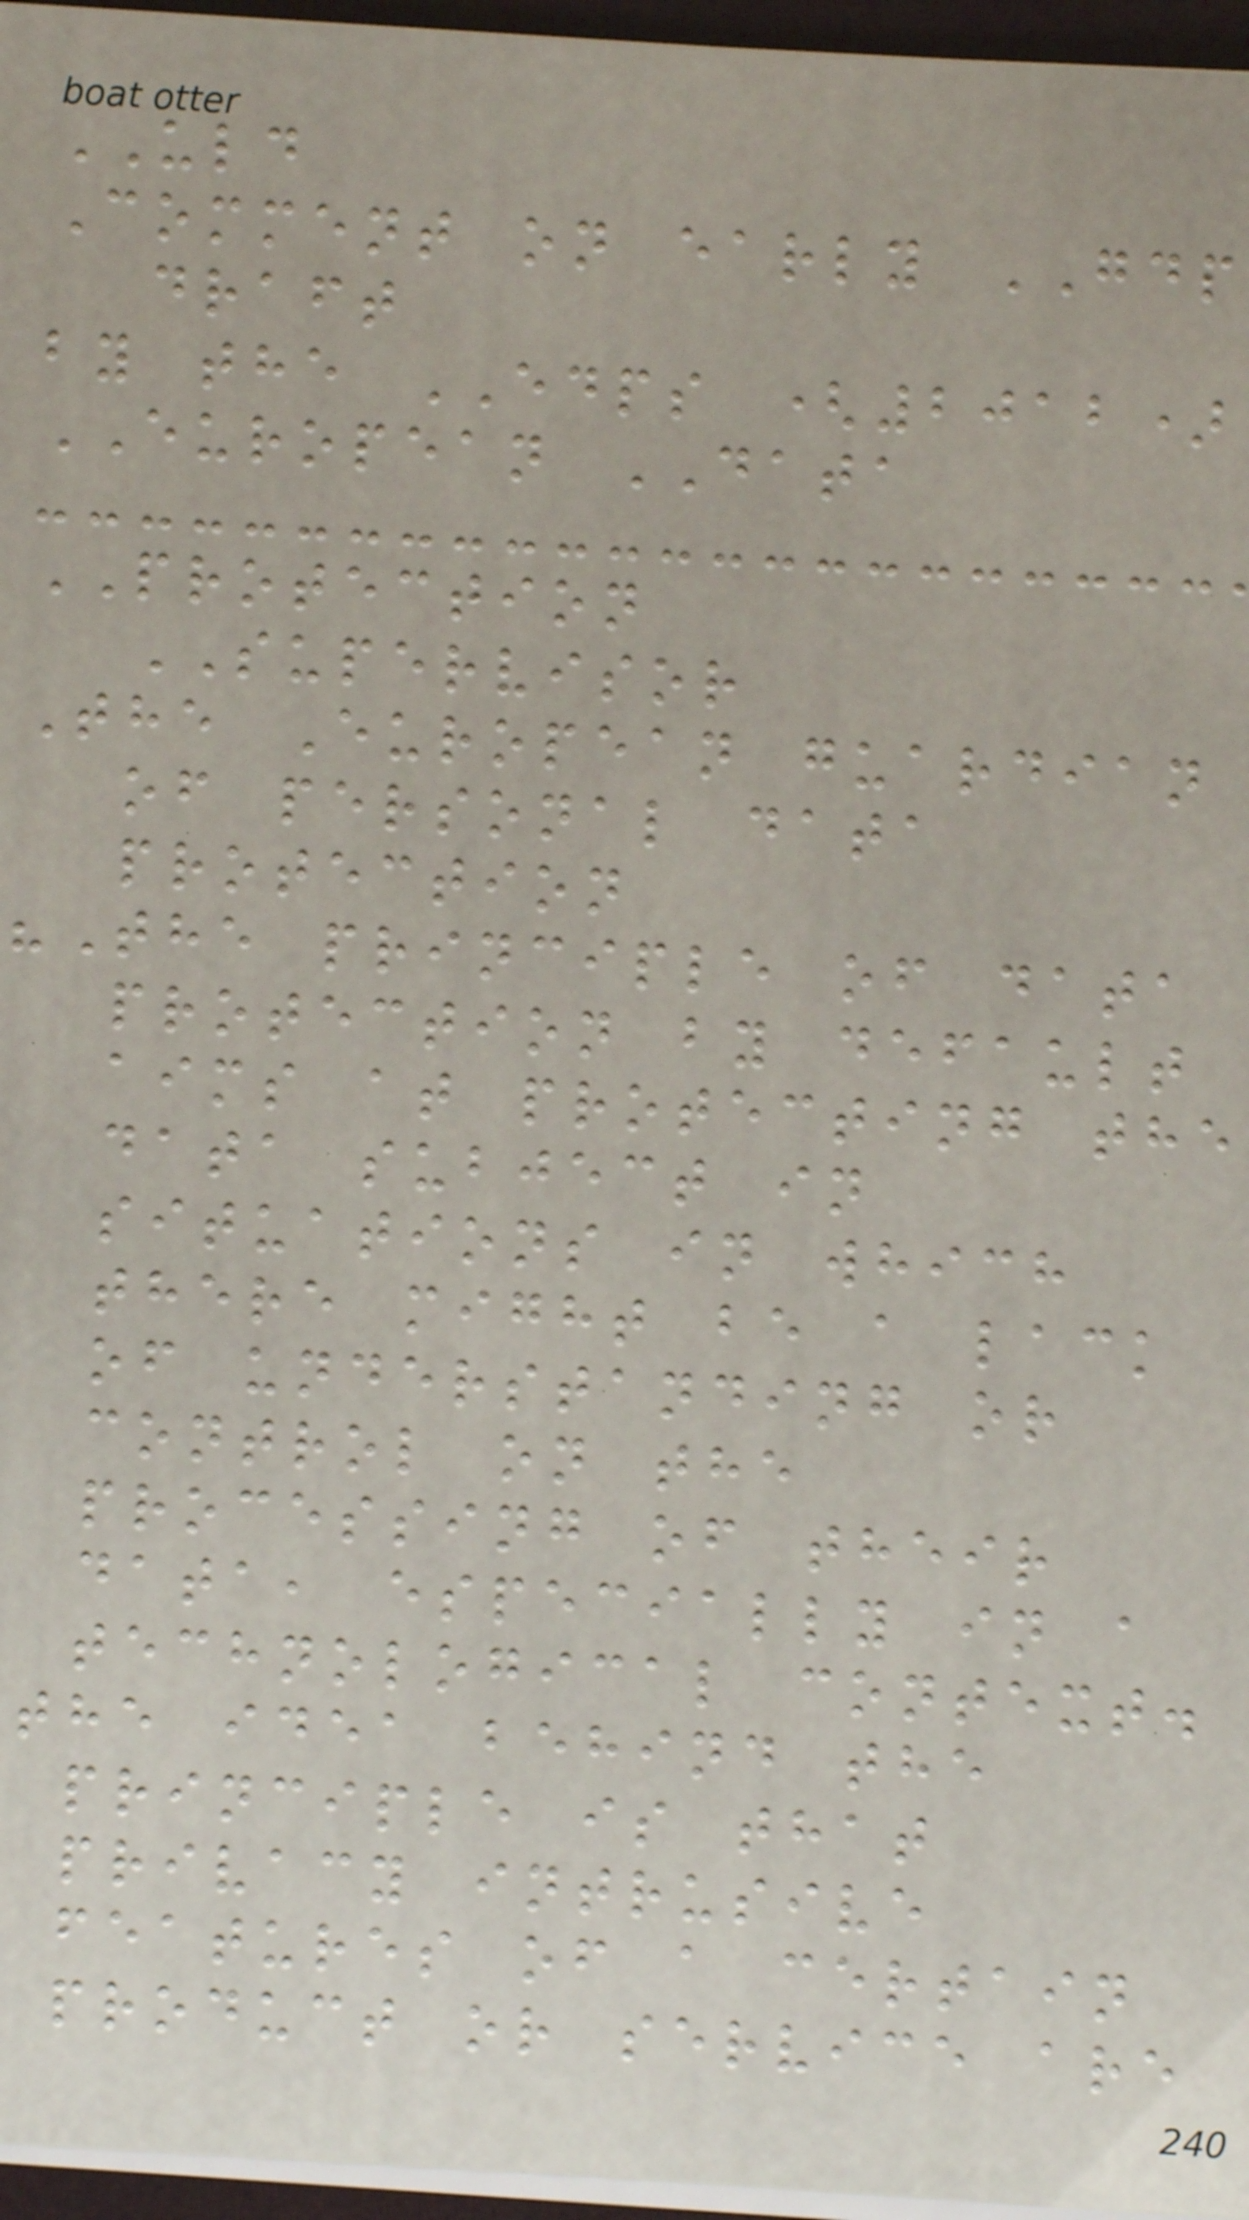ULD
Comment on early GDP
draft
by the EDPS (2012)
EUROPEAN DATA
PROTECTION
SUPERVISOR
The European guardian
of personal data
protection
"The principle of data
protection by default
aims at protecting the
data subject in
situations in which
there might be a lack
of understanding or
control on the
processing of their
data, especially in a
technological context.
the idea behind the
principle is that
privacy intrusive
features of a certain
product or service are
